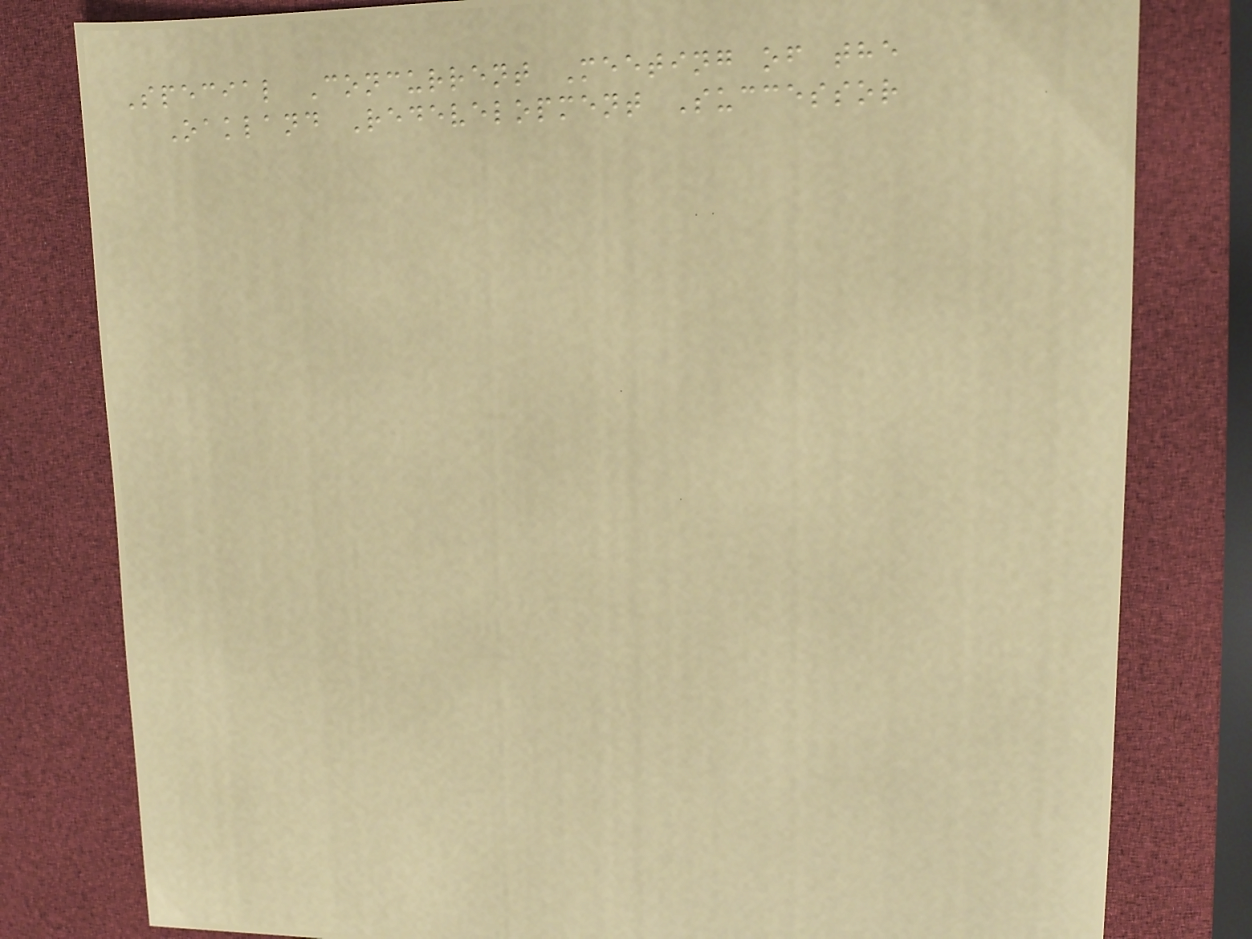Special Concurrent Meeting of the
Oakland Redevelopment Successor
